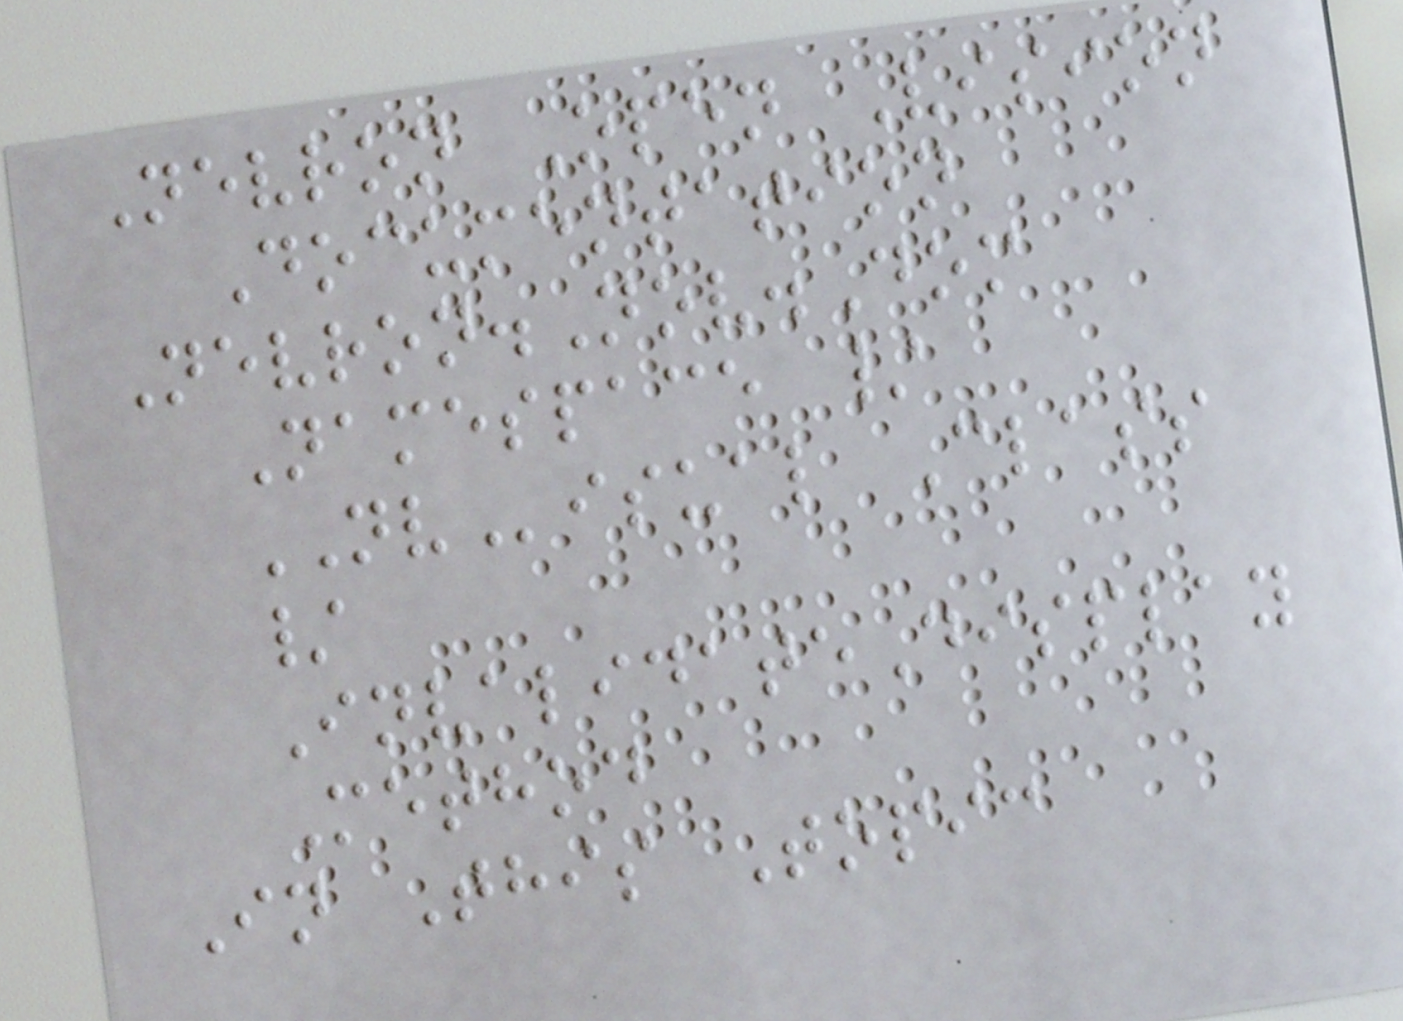Nevron Open Vision
Documentation
Nevron.Nov.Dom
Namespace /
NVisual Class
/
InvalidateDisplay
Method
In This Topic
